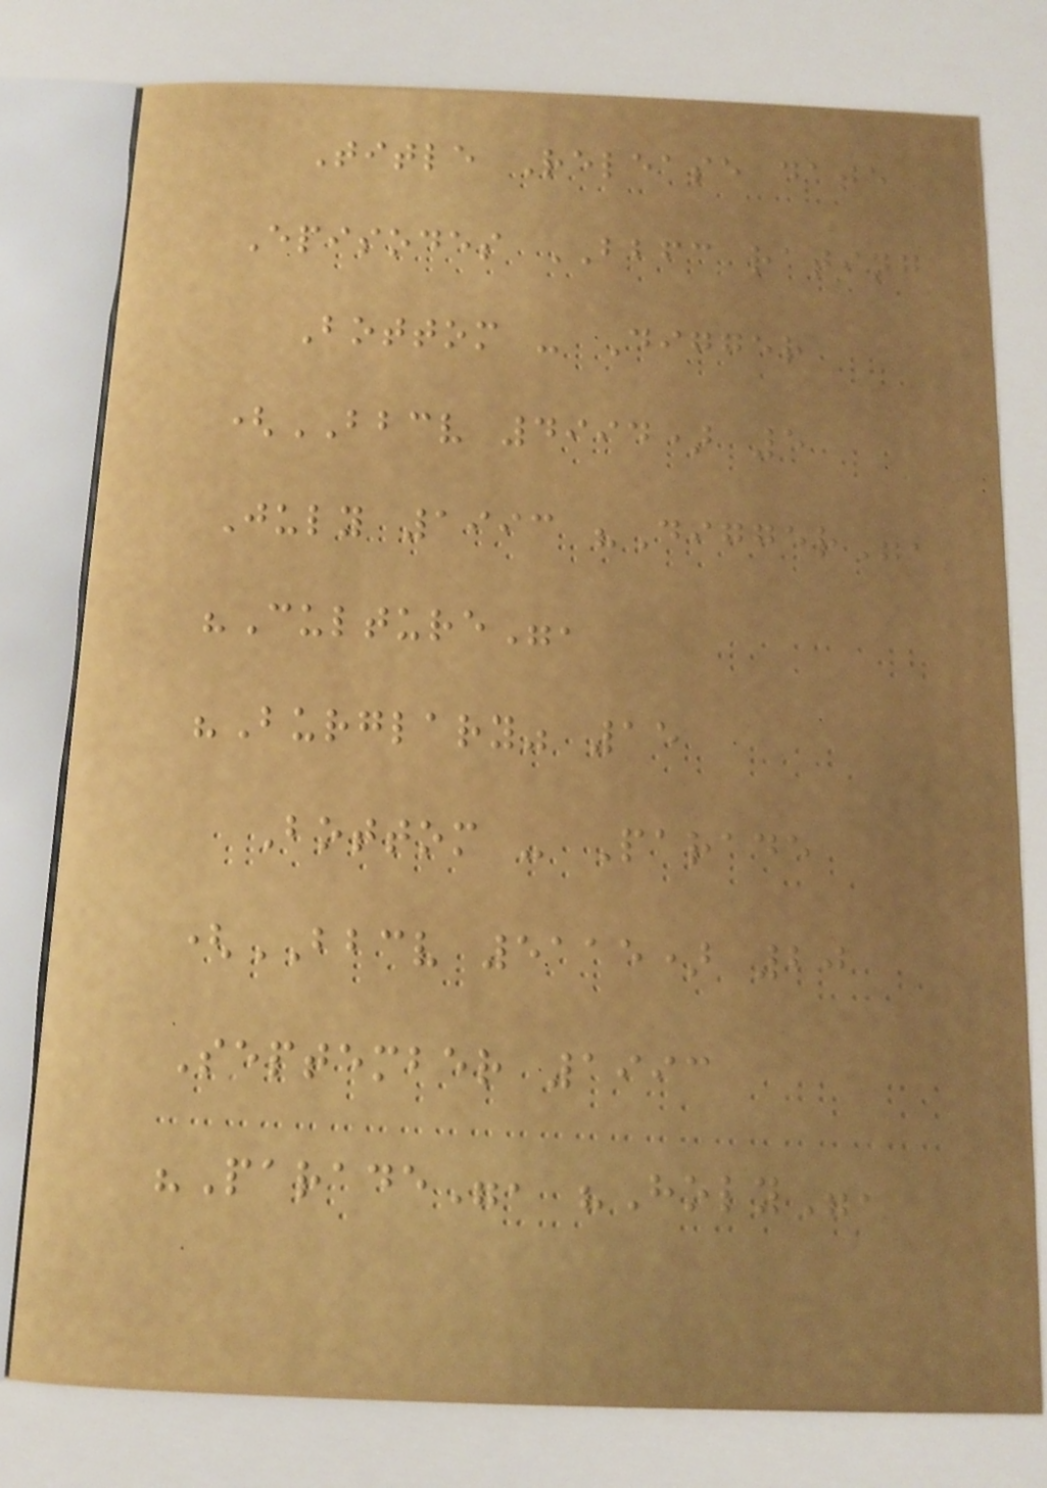Title Release date
Episodes BBFC rating
Bottom - Digger
(BBCV 4994) 5
July 1993 "Digger",
"Culture",
"Burglary" 15
Bottom - Parade
(BBCV 5115) 20
September 1993
"Parade", "Holy",
